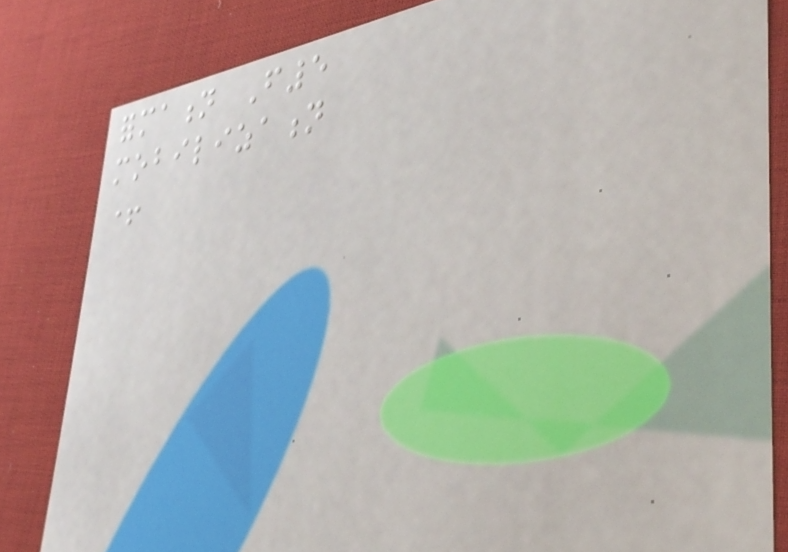formation F5
mobilization
+
